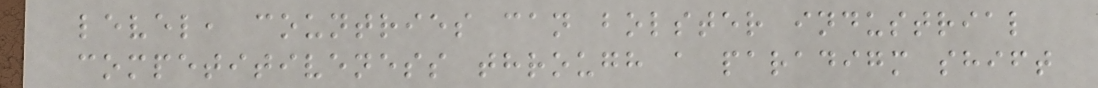level, countries can bolster industrial
competitiveness through a paradigm shift
